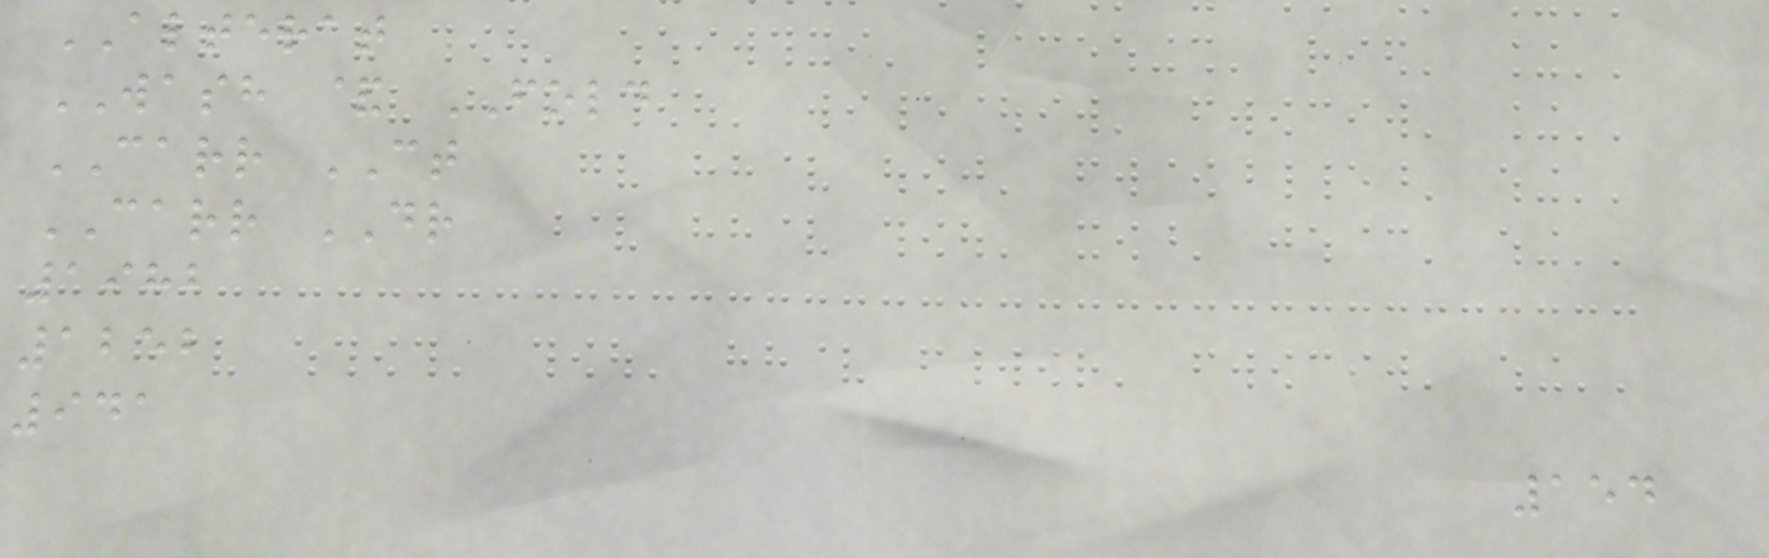ALTERAT
WASH & FOLD
CARR CT
CARR DR
1982
1252
941
154
